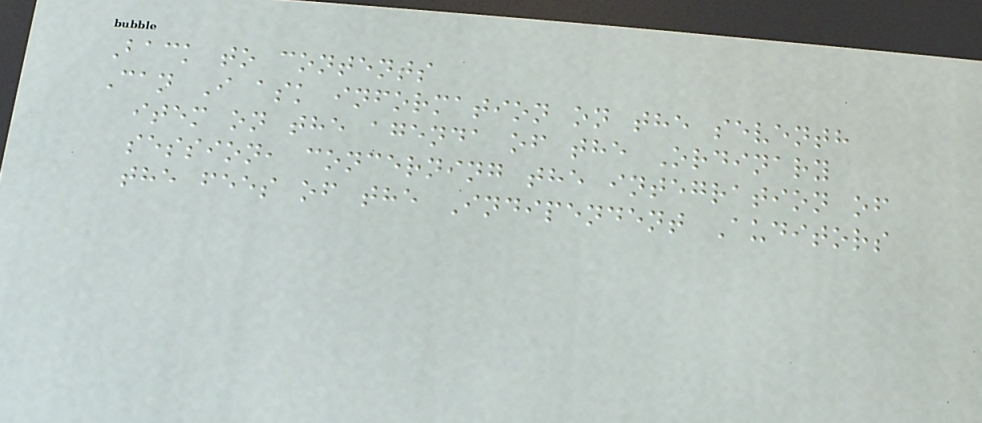Back to contents
Can I ask information on the seventh
item on the agenda of the Ordinary
session, concerning the integration of
the fees of the Indipendent Auditors
